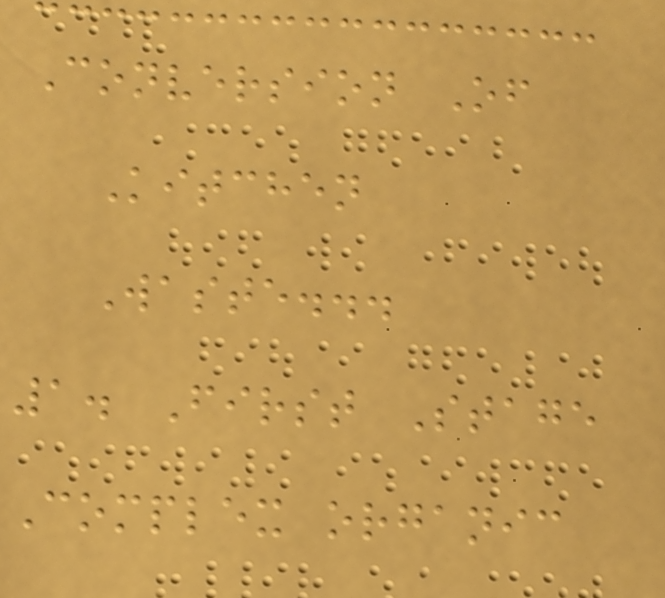Conversion Of
Kitchen
Waste...
1. First Stage
Complex organic
